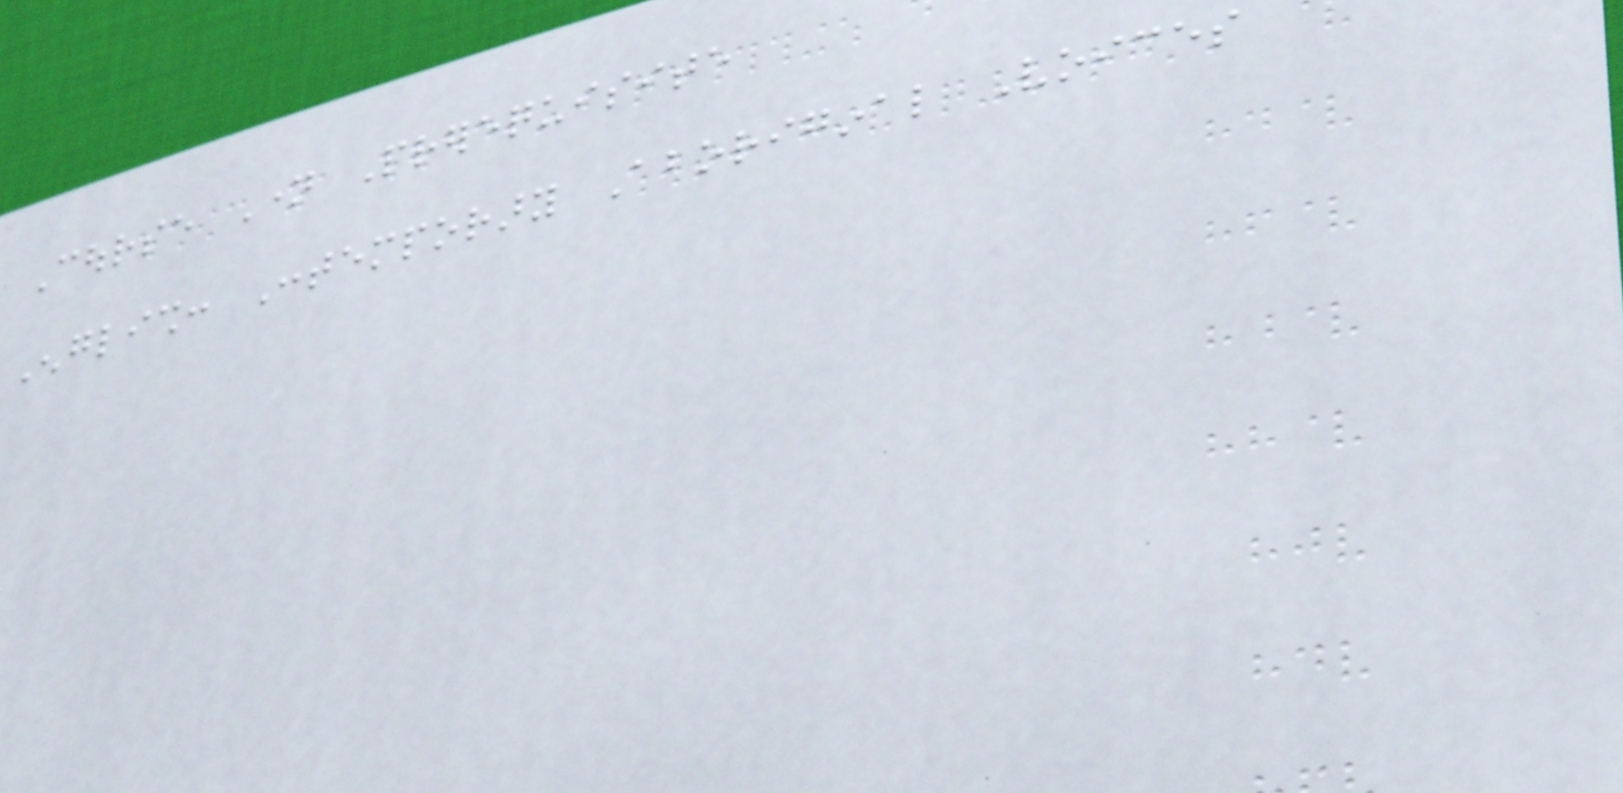Course Name Prerequisite
English: Contemporary Aboriginal Voices
